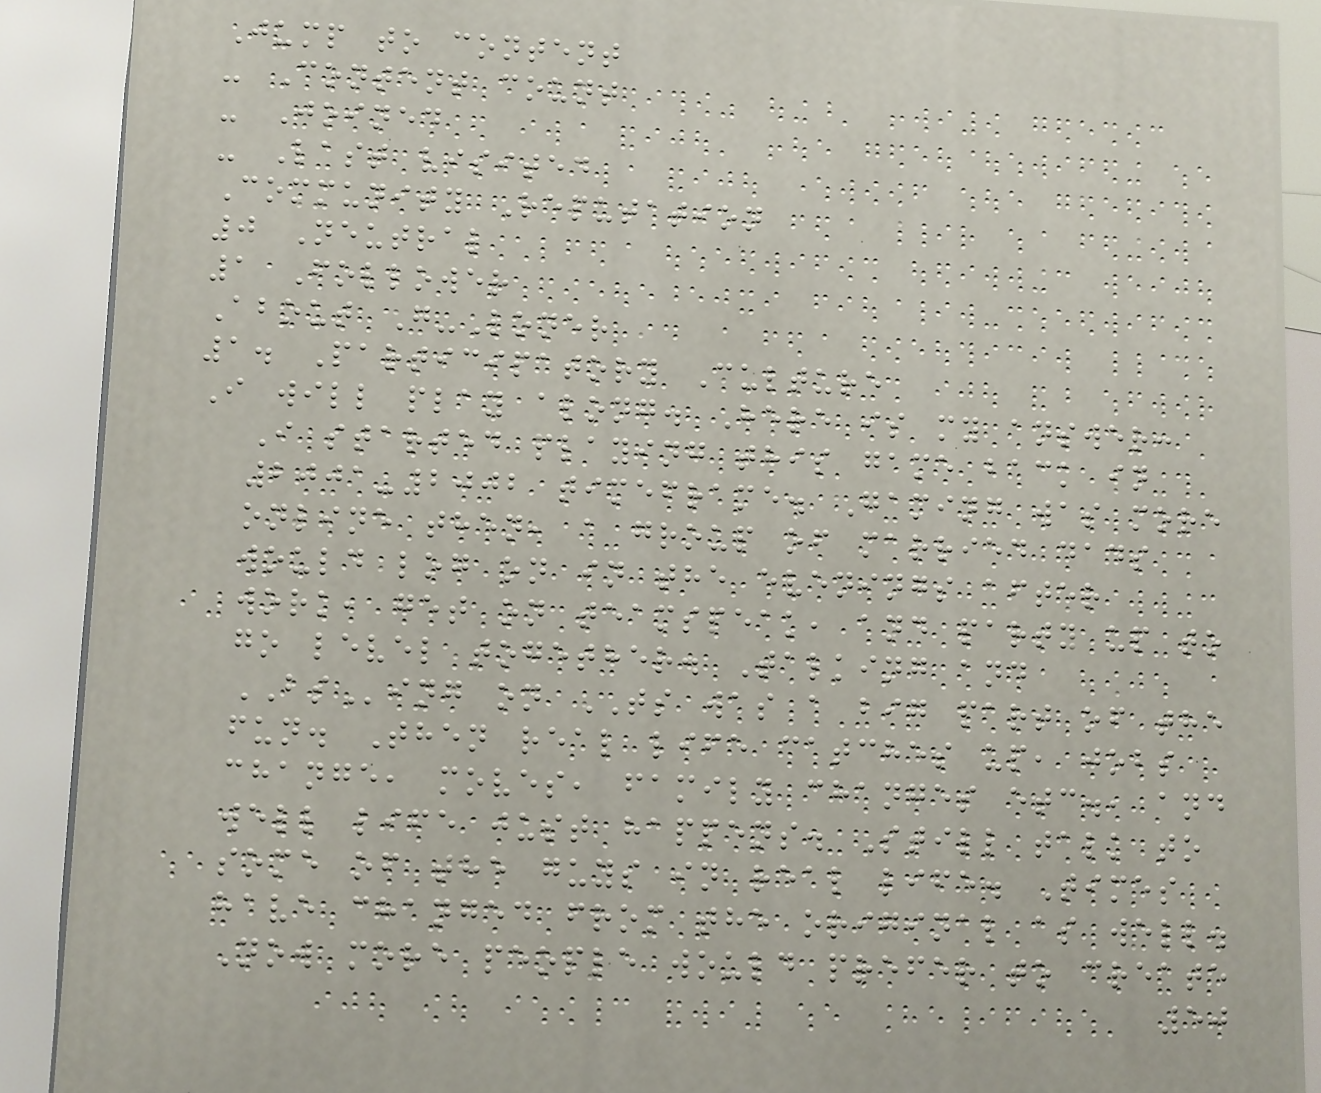Jump to content
- Content count
- Joined
- Last visited
Community Reputation
0 Neutral
1 Follower
About G-Loner
1. Participatory Culture
I will play along. Here is my answer:
I started playing this game back in
2001-2002 timeframe. Gaming was more
online then, a group of married dads
would log on in the evenings after
work, get on teamspeak, and party up to
go level together. Talking and
BSing on TS was a big part of the
fun. Then real life catches up, jobs
change, moves, family changes etc., and
well life just happens. Still talk to
some of the guys in real life. Times
have changed from the original as well.
Now more people would prefer to create
50
